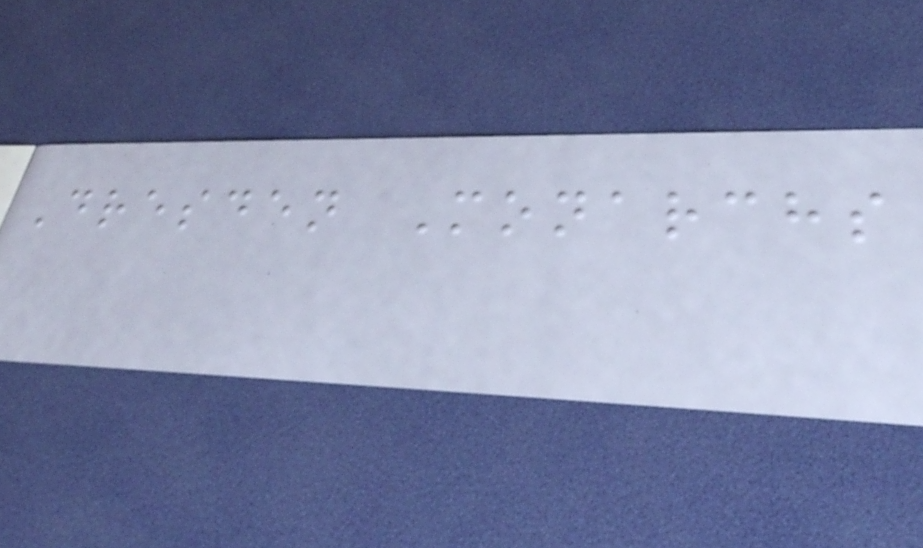Dresden Monarchs
